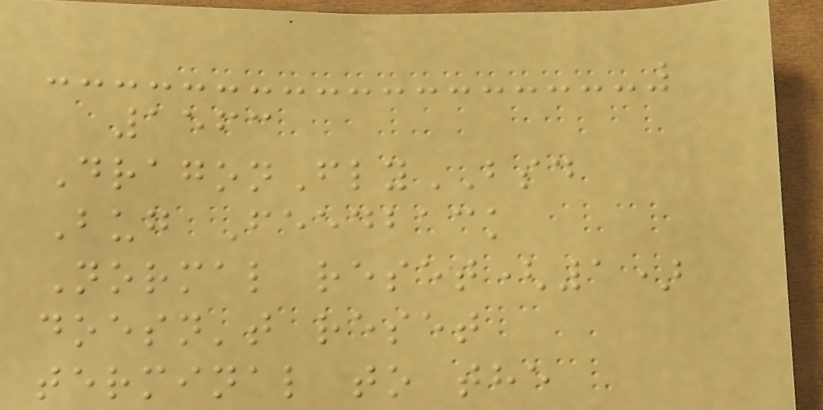1563
DragonFlyBSD
Bug Feedback
Normal reset(1)
doesn't reset
terminal to the
